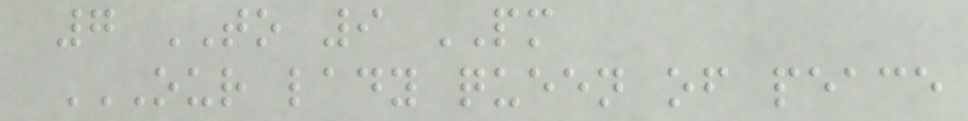7 TO 9 PM
OUR LADY QUEEN OF PEACE
